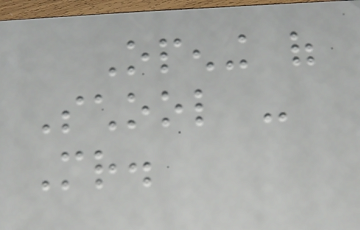Opening of
School -
Mr.
